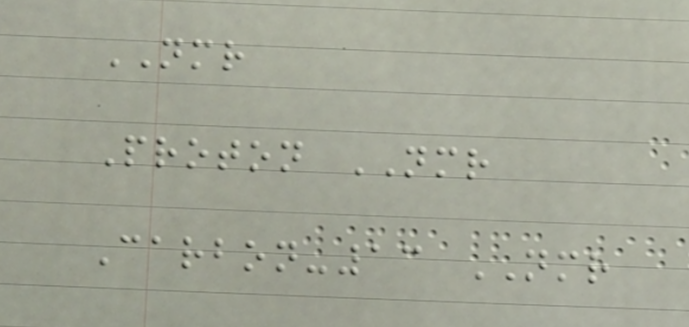NMR
Proton NMR
Carbon-13 NMR
